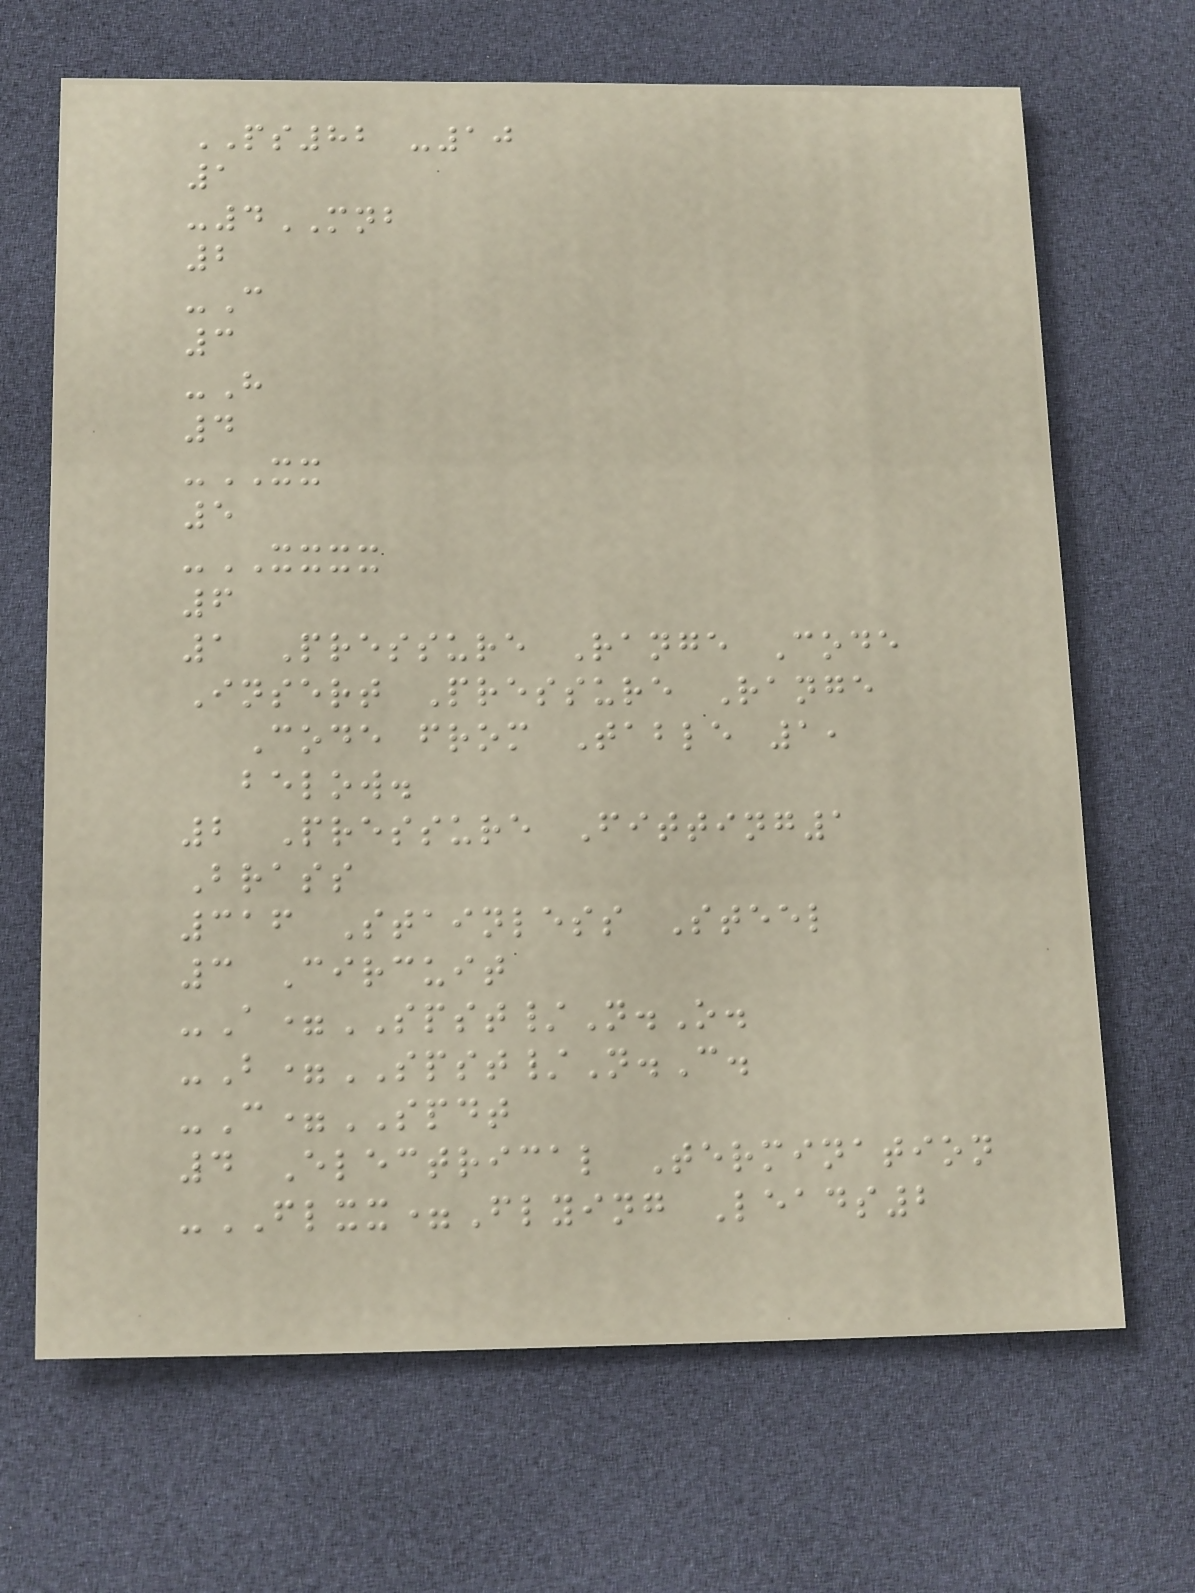PS82 -10
1
-4MNB
2
-C
3
-H
4
-XX
5
-XXXX
6
1 Pressure Range Code
Insert Pressure Range
Code from Table 1,
below.
2 Pressure Fitting1
Brass
316 Stainless Steel
3 Circuit
-A=SPST/N.O.
-B=SPST/N.C.
-C=SPDT
4 Electrical Termination
-FLXX=Flying Leads2
